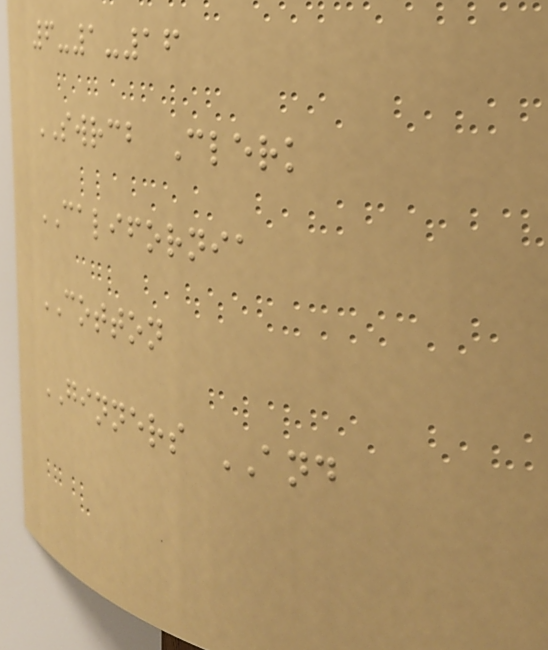6-1-16
SWRCB Clerk
CALIFORNIA
COTTON
GINNERS AND
